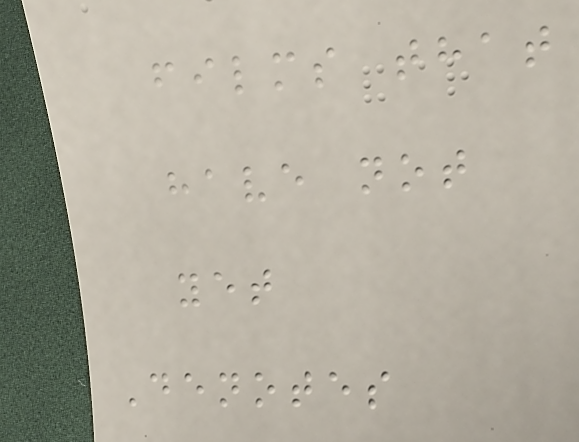films that
have not
yet
Denotes
